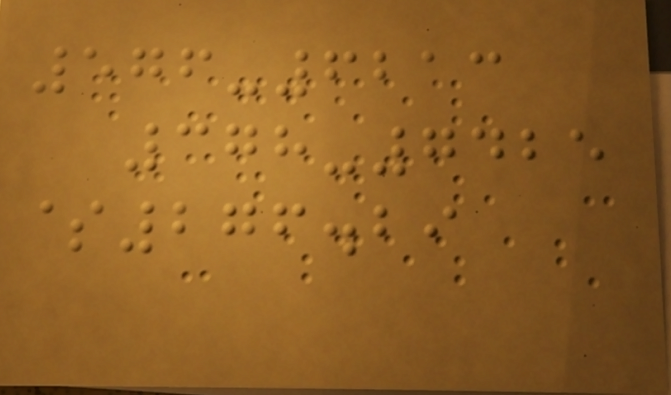576-6213
378-7425
$276.29
